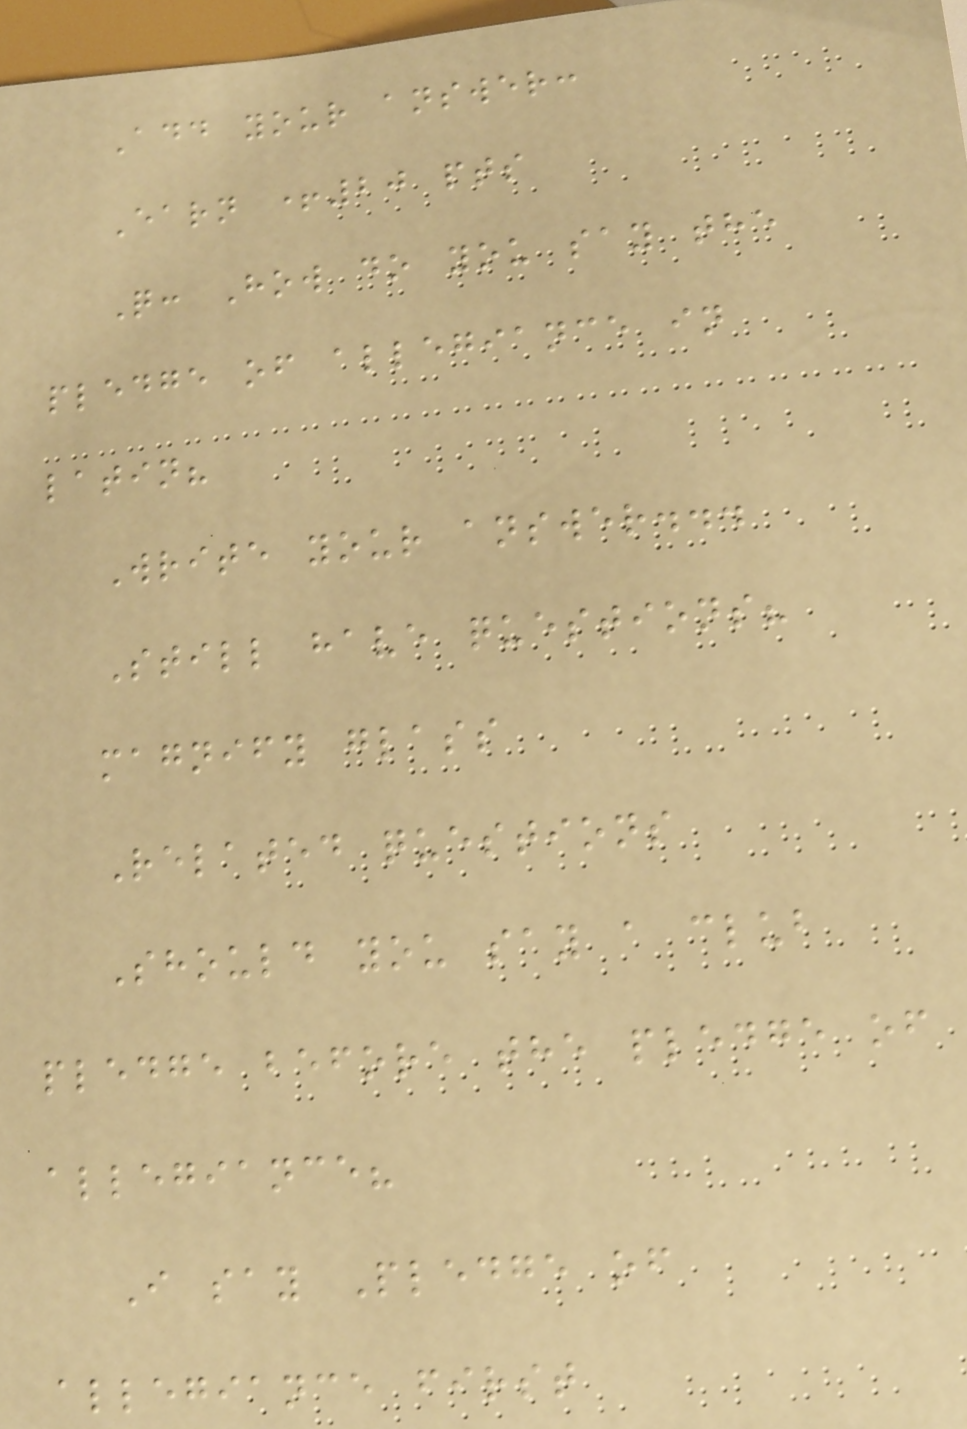Add your answer:
Earn +20 pts
Q: How do you say the
pledge of allegiance in
latin?
Write your answer...
Still have questions?
magnify glass
Related questions
Should you say a club
pledge before the pledge of
allegiance?
I say Pledge of
allegiance first
